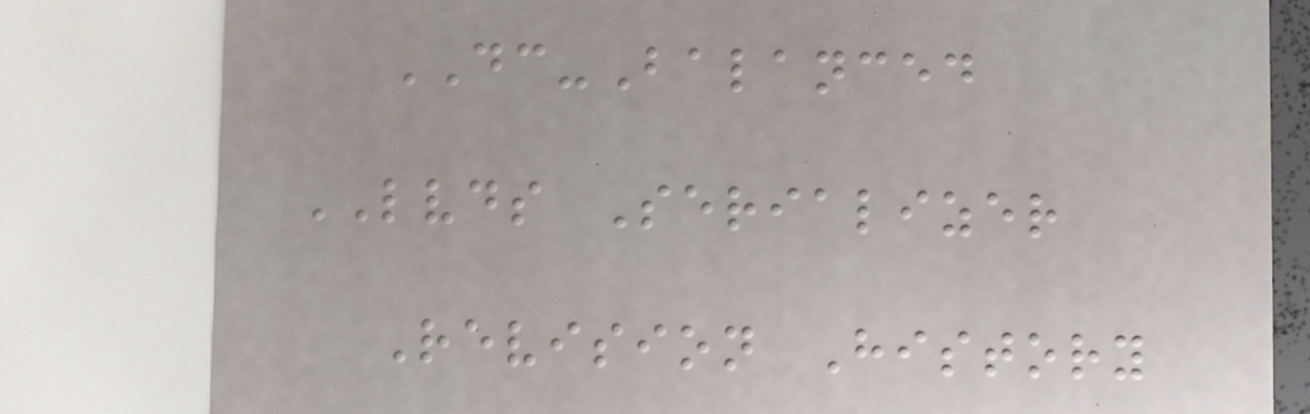DC-Balanced
LVDS Serializer
Revision History
